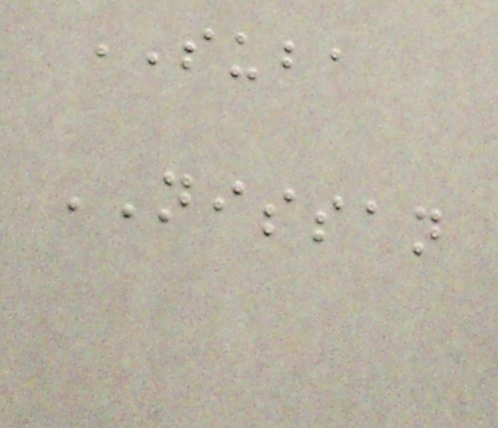SUBA
NISSAN
